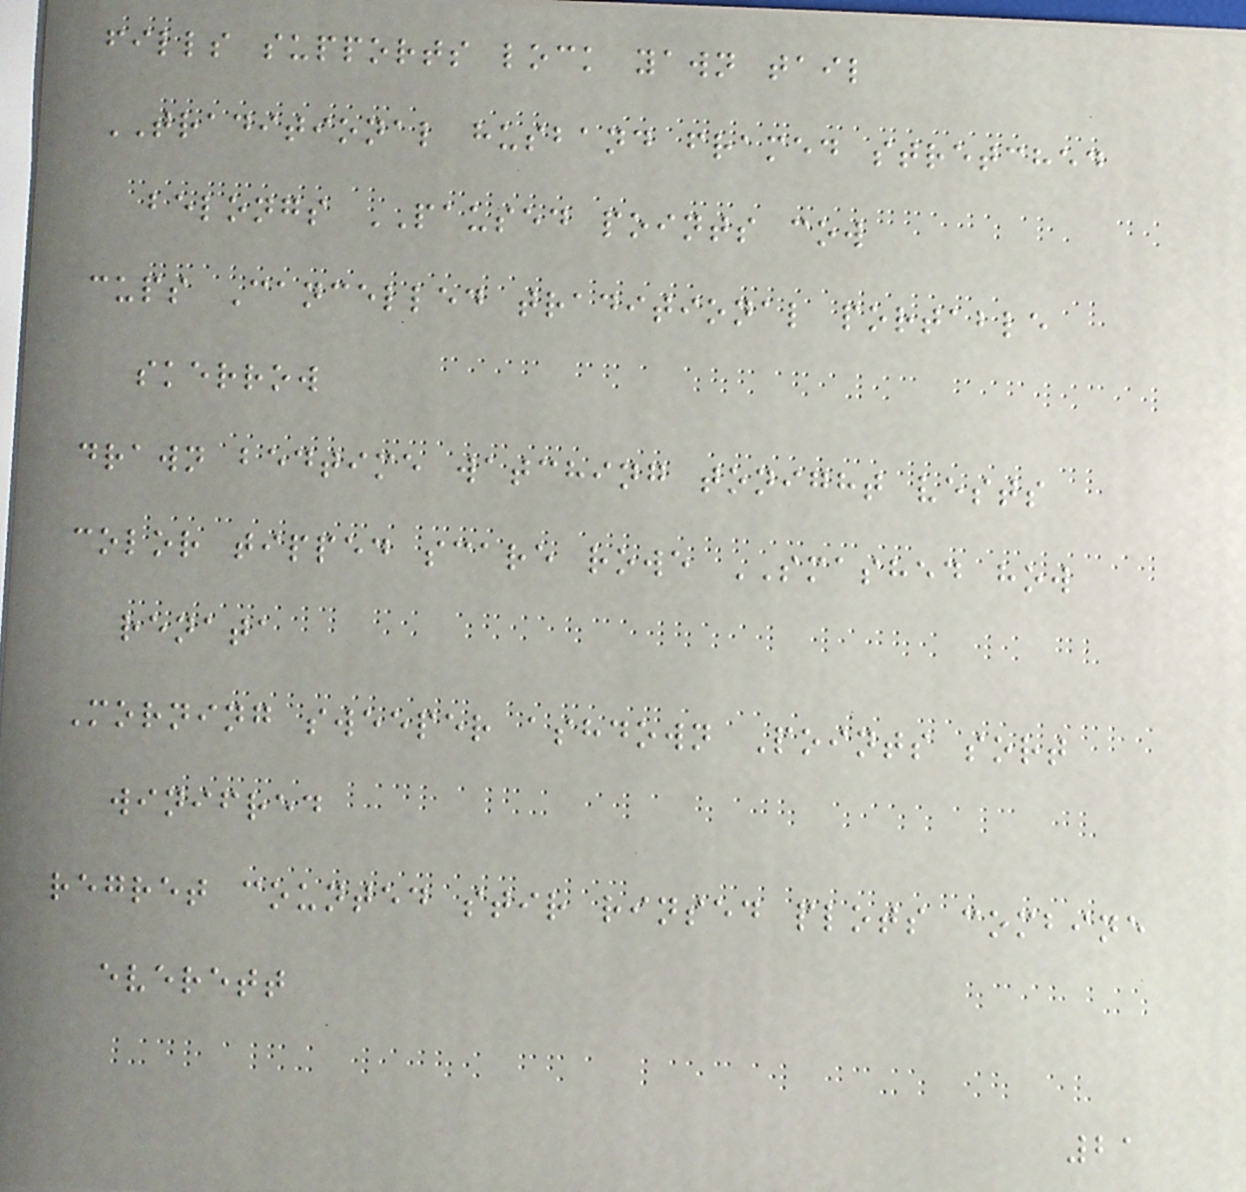fills supports lock yawn tail
TRADITIONAL husband framed stretched
belongs PAUSED points cow
cups Cancelled traditional portable
skerrow
drawn bedtime watching tonight vests
color tipped scare rowe SMASHED how
renata
Morning sweeper ashdown Points sort
winifred
regret counted stir rinsed plots combine
everett
21
